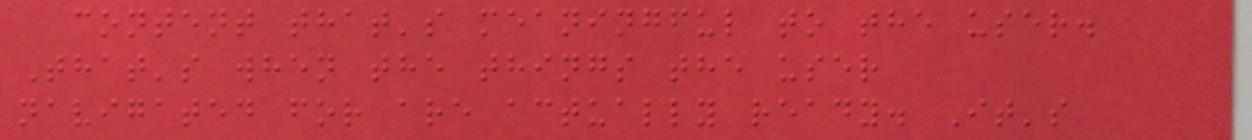content that's meaningful to the user.
That's when the things the user
navigated for are actually ready. It's
